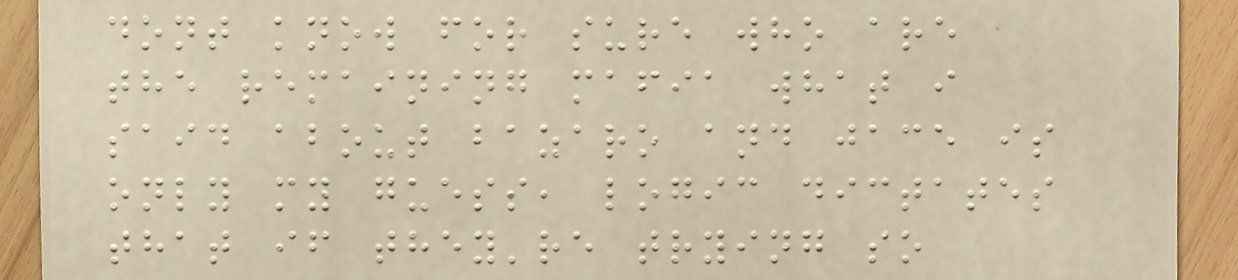dont know for sure who are
the remaining mafia what i
said about bazaro and jace is
only my guess, logic dictates
that if they're trying so
